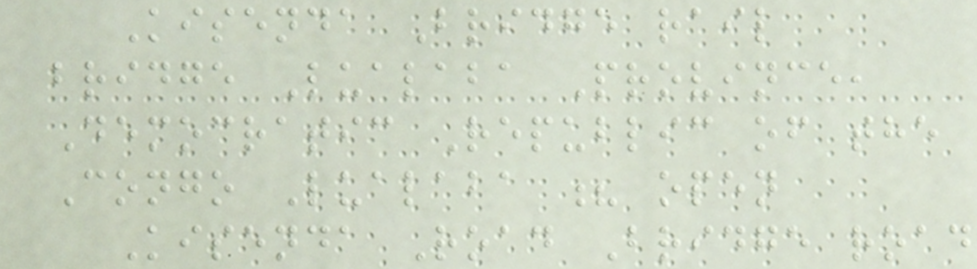Kisenda Bridge rail
bridge Lualaba Province,
Democratic Republic of the
Congo Lualaba ? open
Kisenda Road Bridge road
